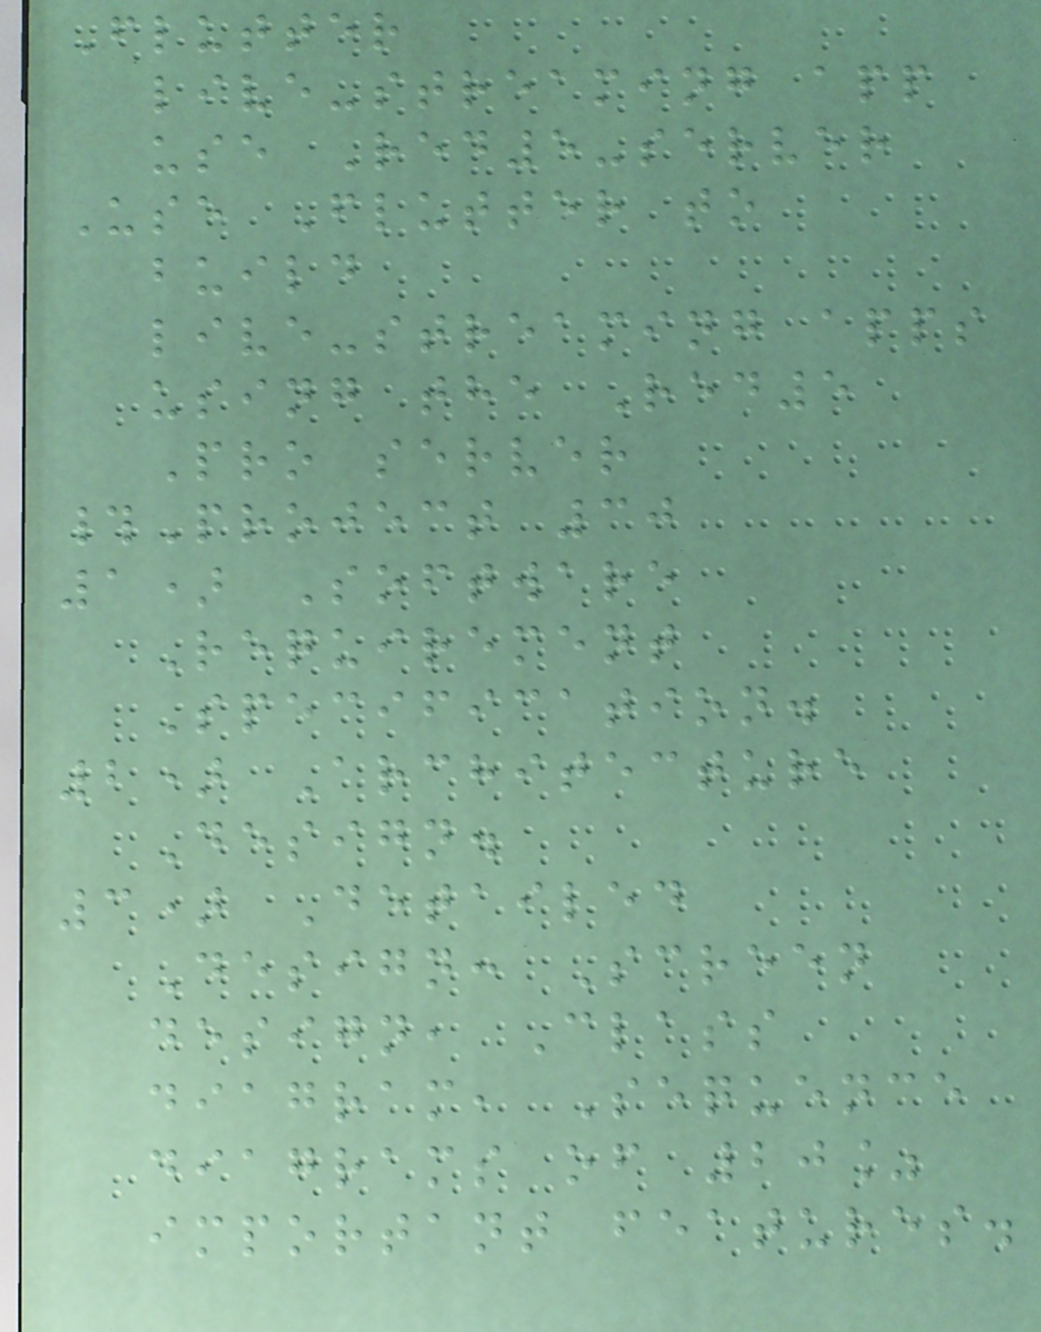Flutter
live-streaming app
use Red5-server
Use Flutter to
build
live-streaming apps
using the Red5
Pro server
#Project 30
1) Software
Requirement
Specification.
2) Architecture
Design.
3) Detailed
Design: Screen
design, Class
diagram, Sequence
diagrams of 20%
important features.
